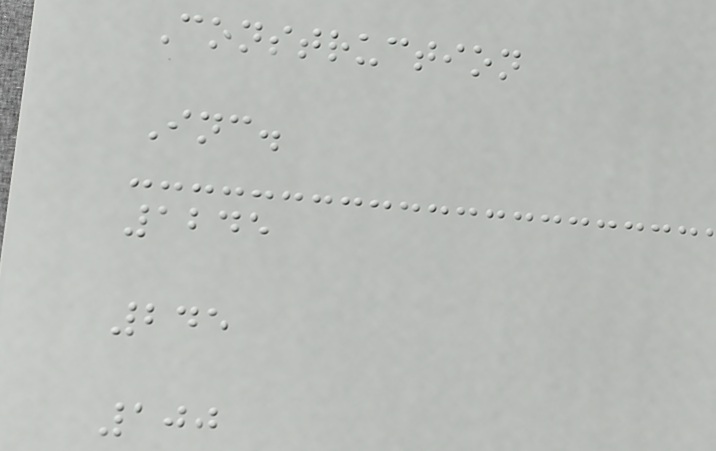Construction
Inc.
1245
245
100
